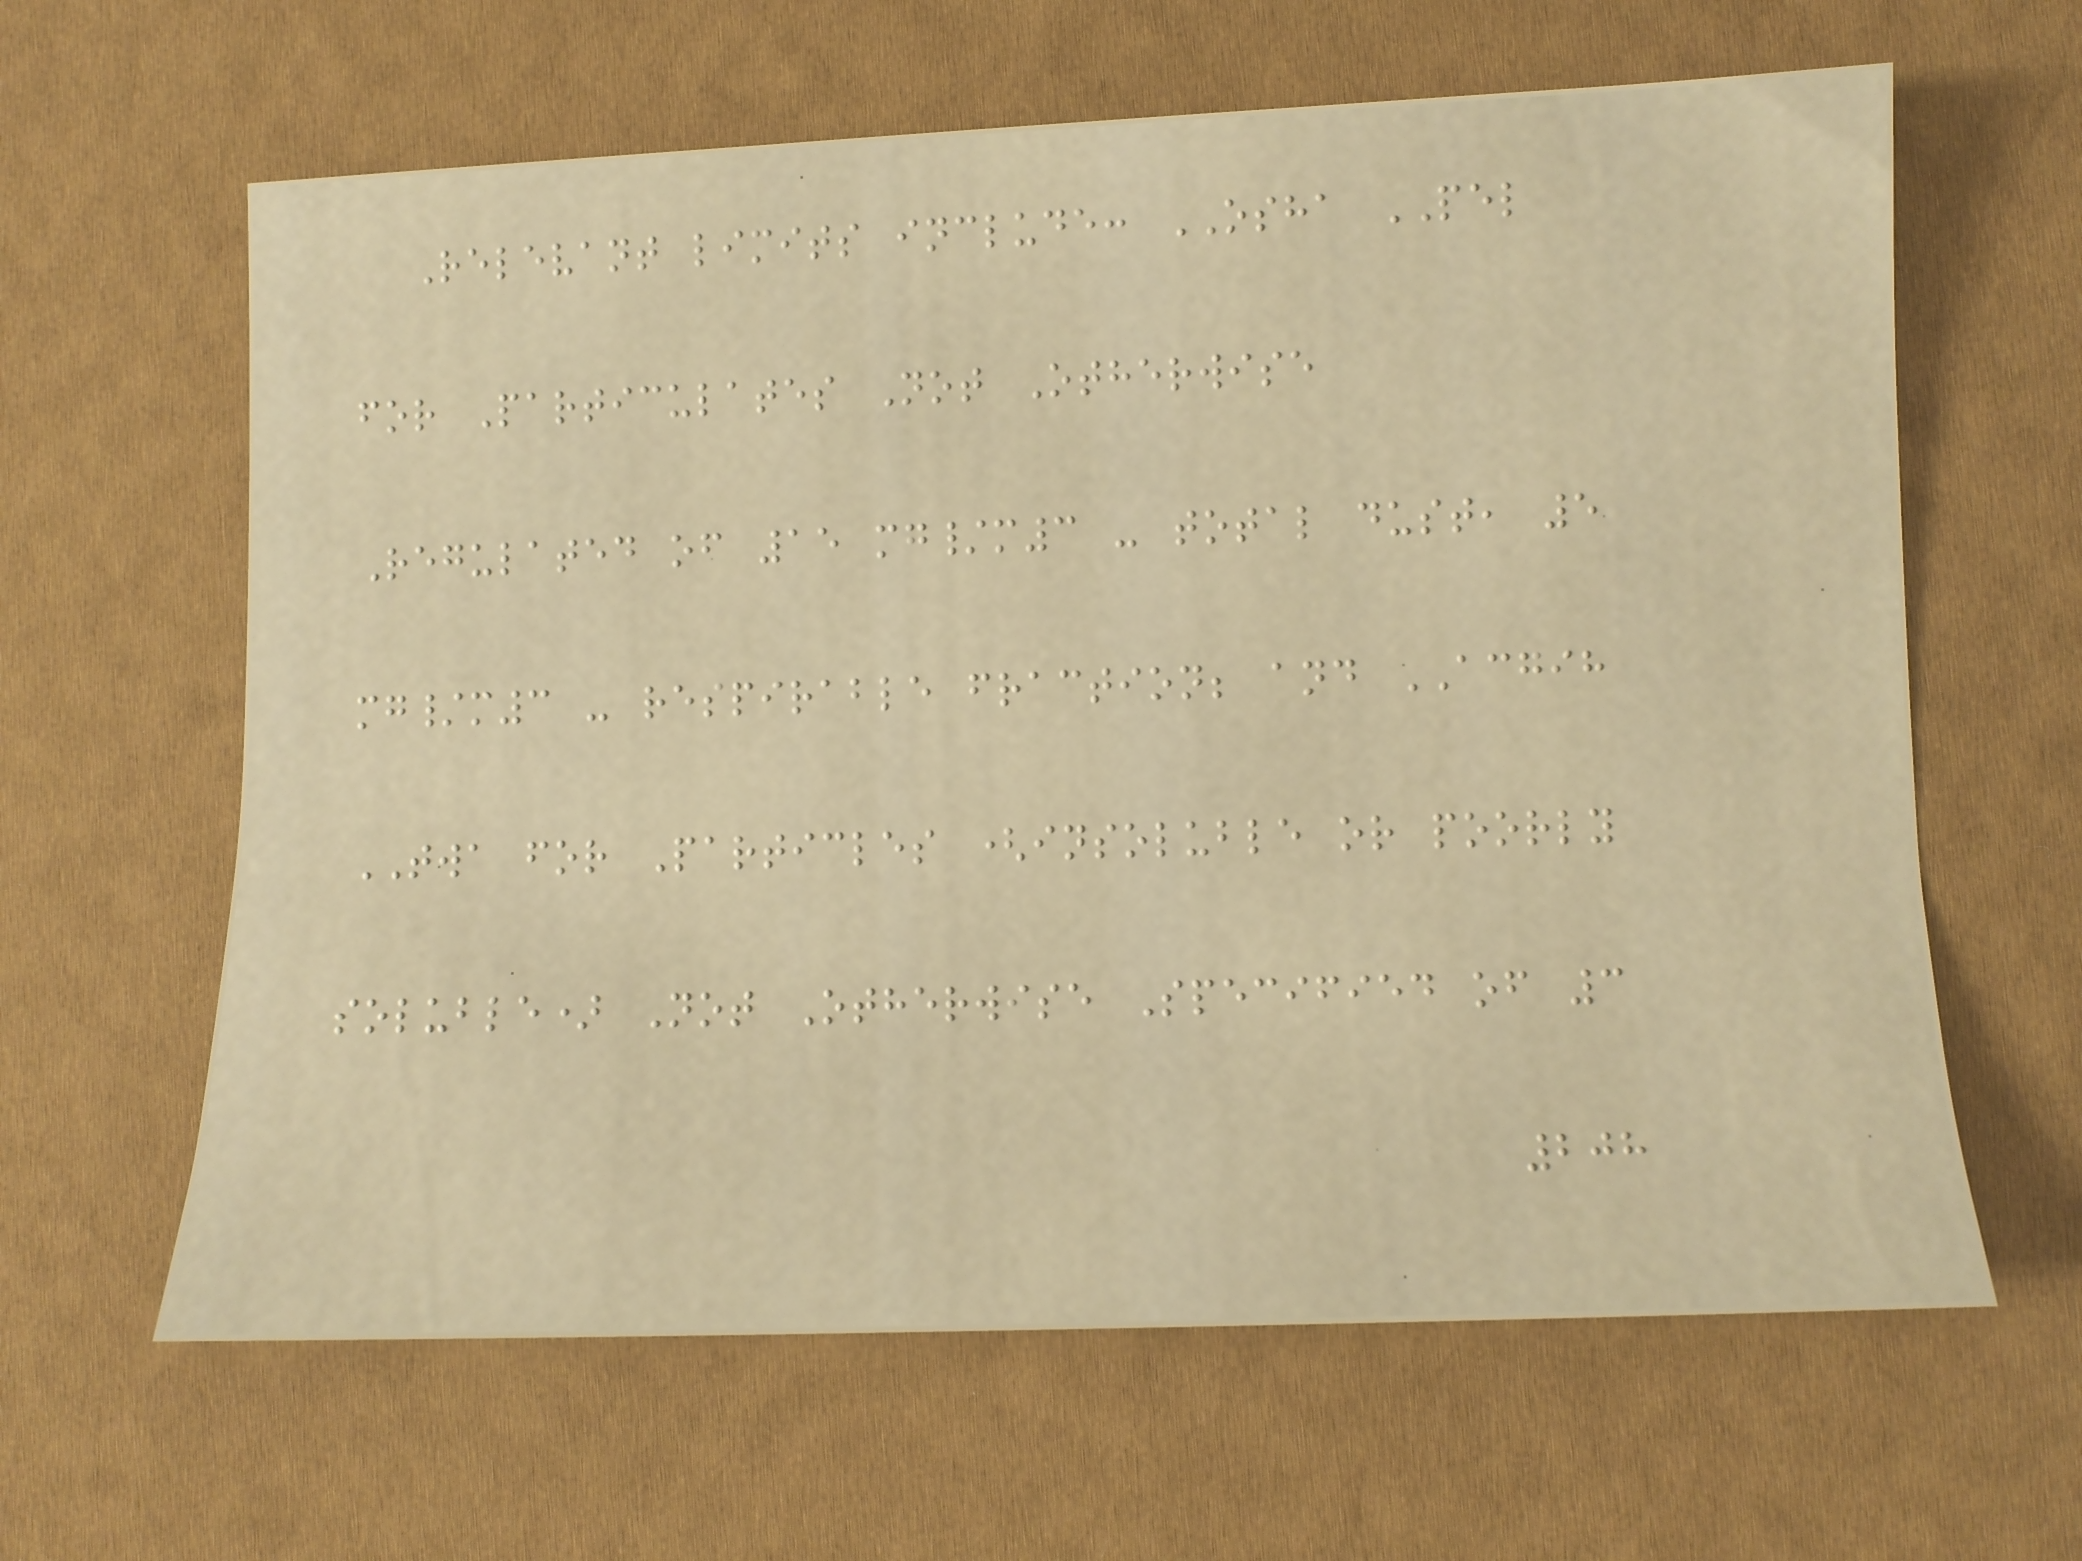Relevant limits include: OSHA PEL
for Particulates Not Otherwise
Regulated of 15 mg/m3 - total dust, 5
mg/m3 - respirable fraction; and ACGIH
TWA for Particles (insoluble or poorly
soluble) Not Otherwise Specified of 3
208
